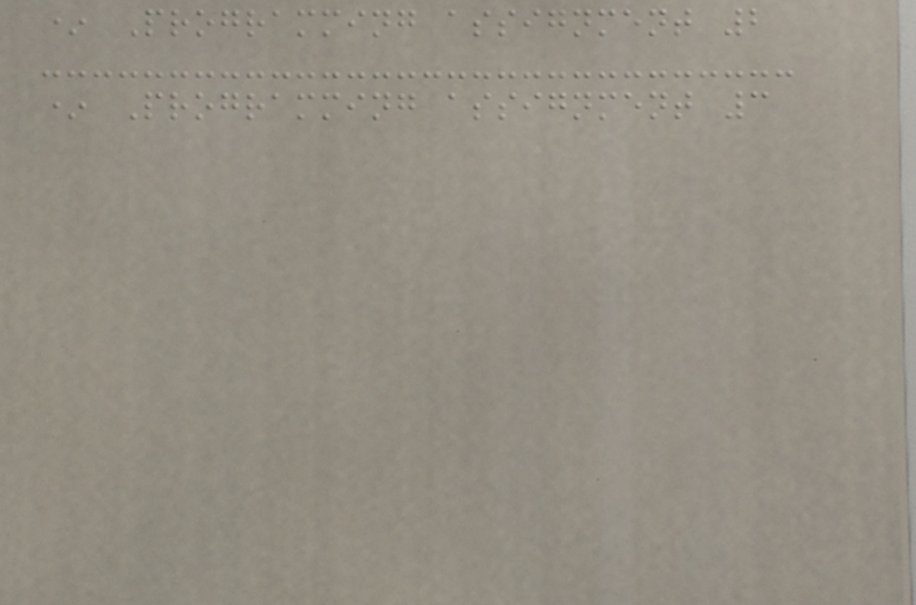* Programming assignment 2
* Programming assignment 3
